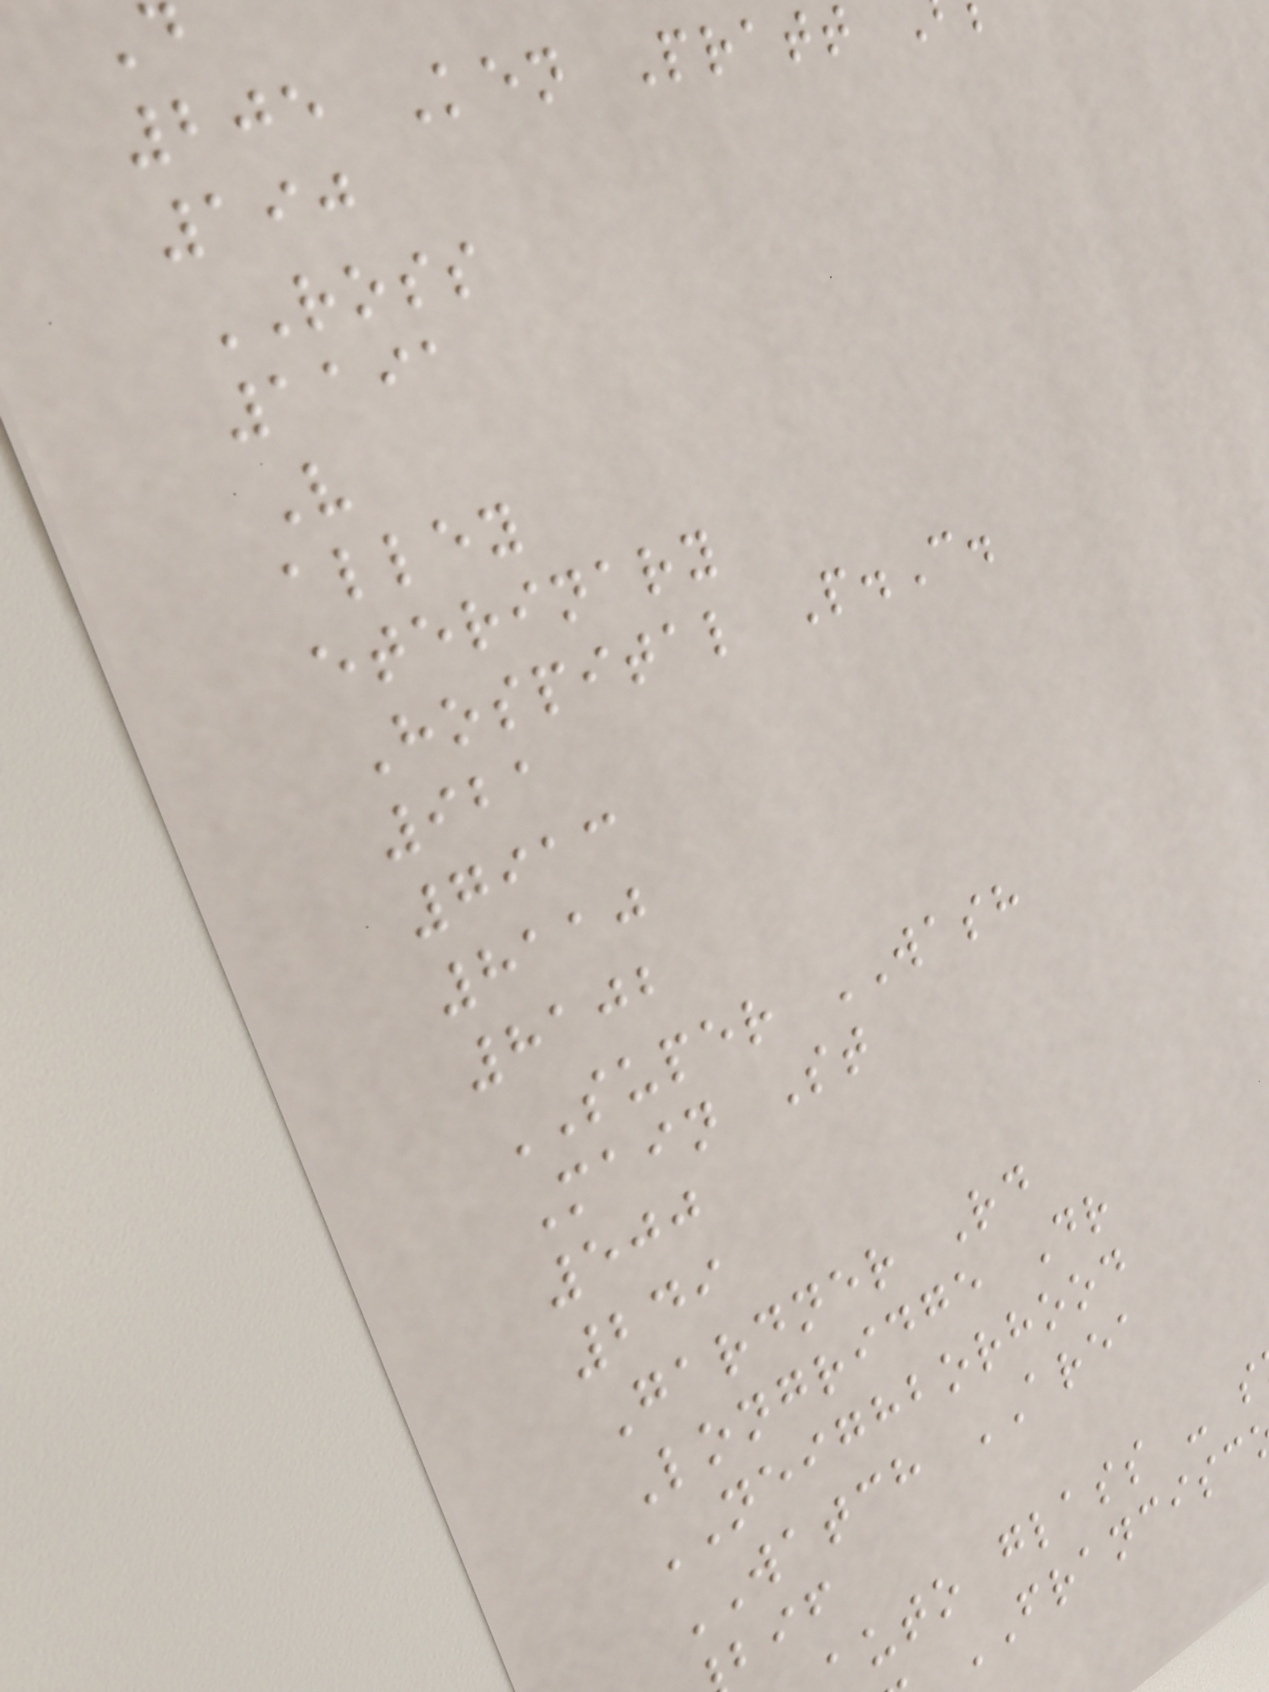205 Ken Pratt
190
ROSS
1191
V
alley
eterinary
Hospital P.C.
921
7913
8110
8102
SUPER WASH
Main St
500
249
Gardner Rd
Longridge Dr
NEIGHBORHOOD
WATCH AREA
uto glass -
FRANCISC
